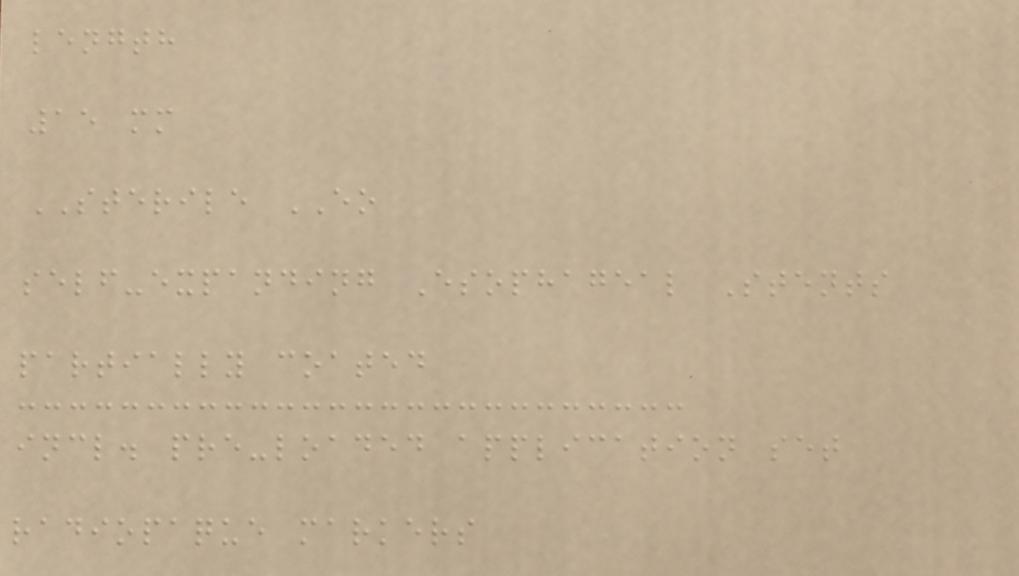length
15 mm
STERILE EO
self-expanding Esophageal Stents
partially coated
incl. pre-loaded application set
radiopaque markers
